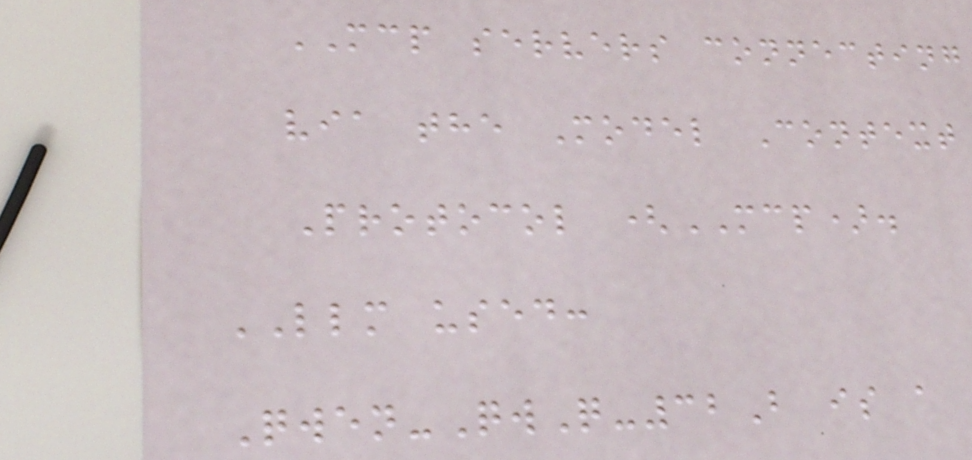MCP servers connecting
via the Model Context
Protocol (MCP).
LLM used:
Qwen-QwQ-32B is a
